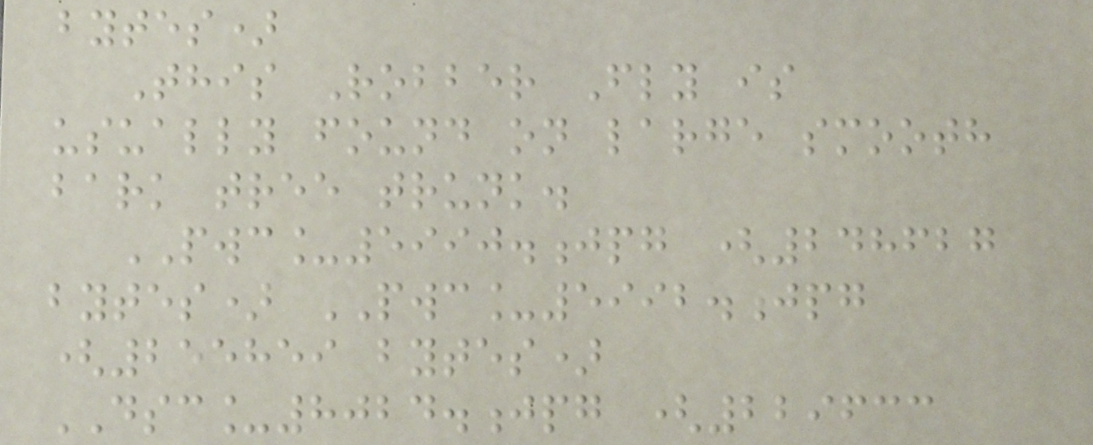bytes)
This Robber Fly is
usually found on large smooth
bark tree trunk.
PWC_5990.jpg (248627
bytes) PWC_5992.jpg
(255859 bytes)
DSC_8024.jpg (229633
